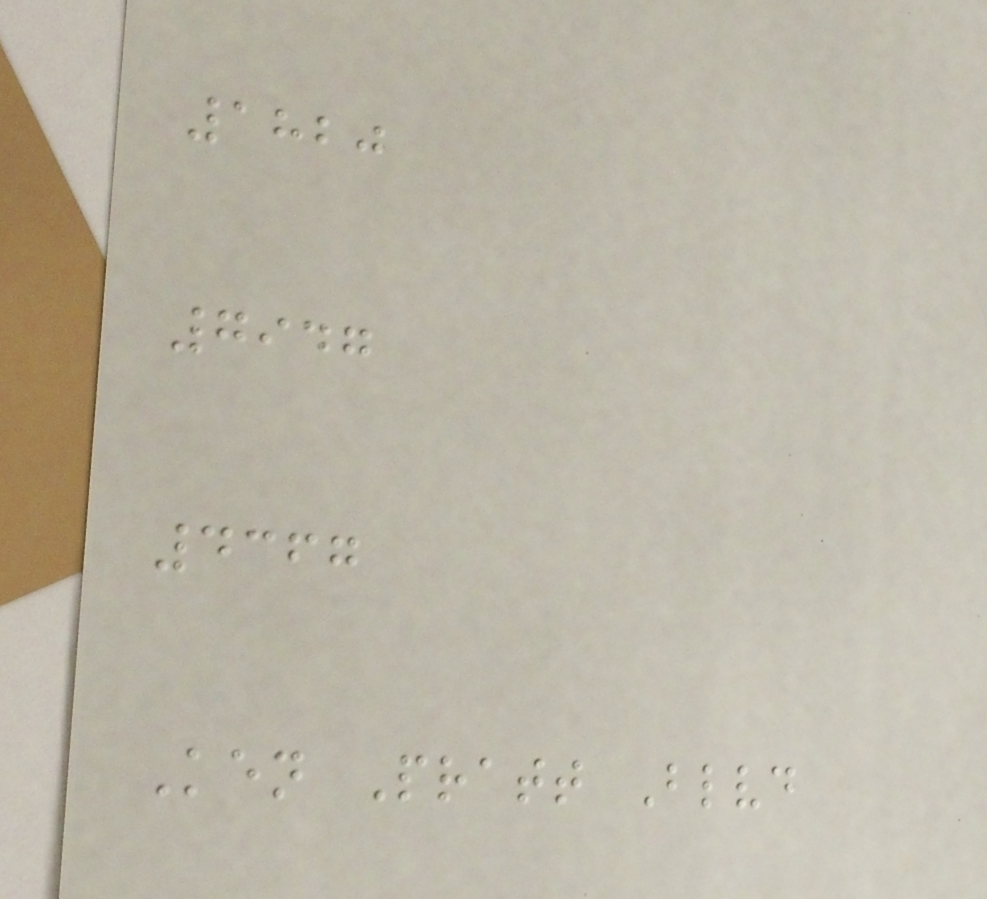1820
7947
4367
Ken Pratt Blvd
